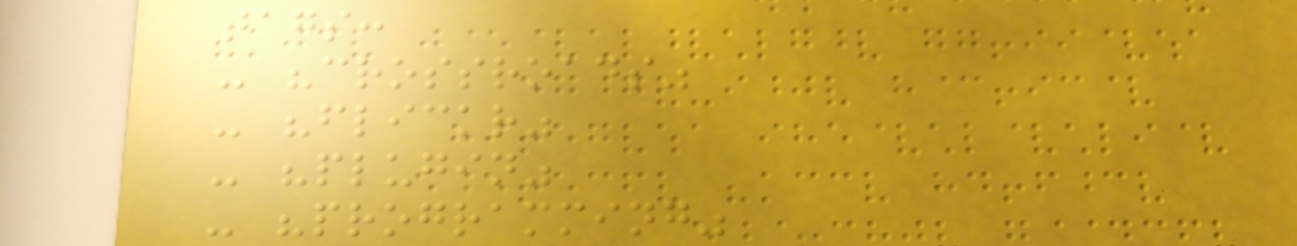tags:
- "crossroads"
- "flickr"
- "plugin"
- "programming"
